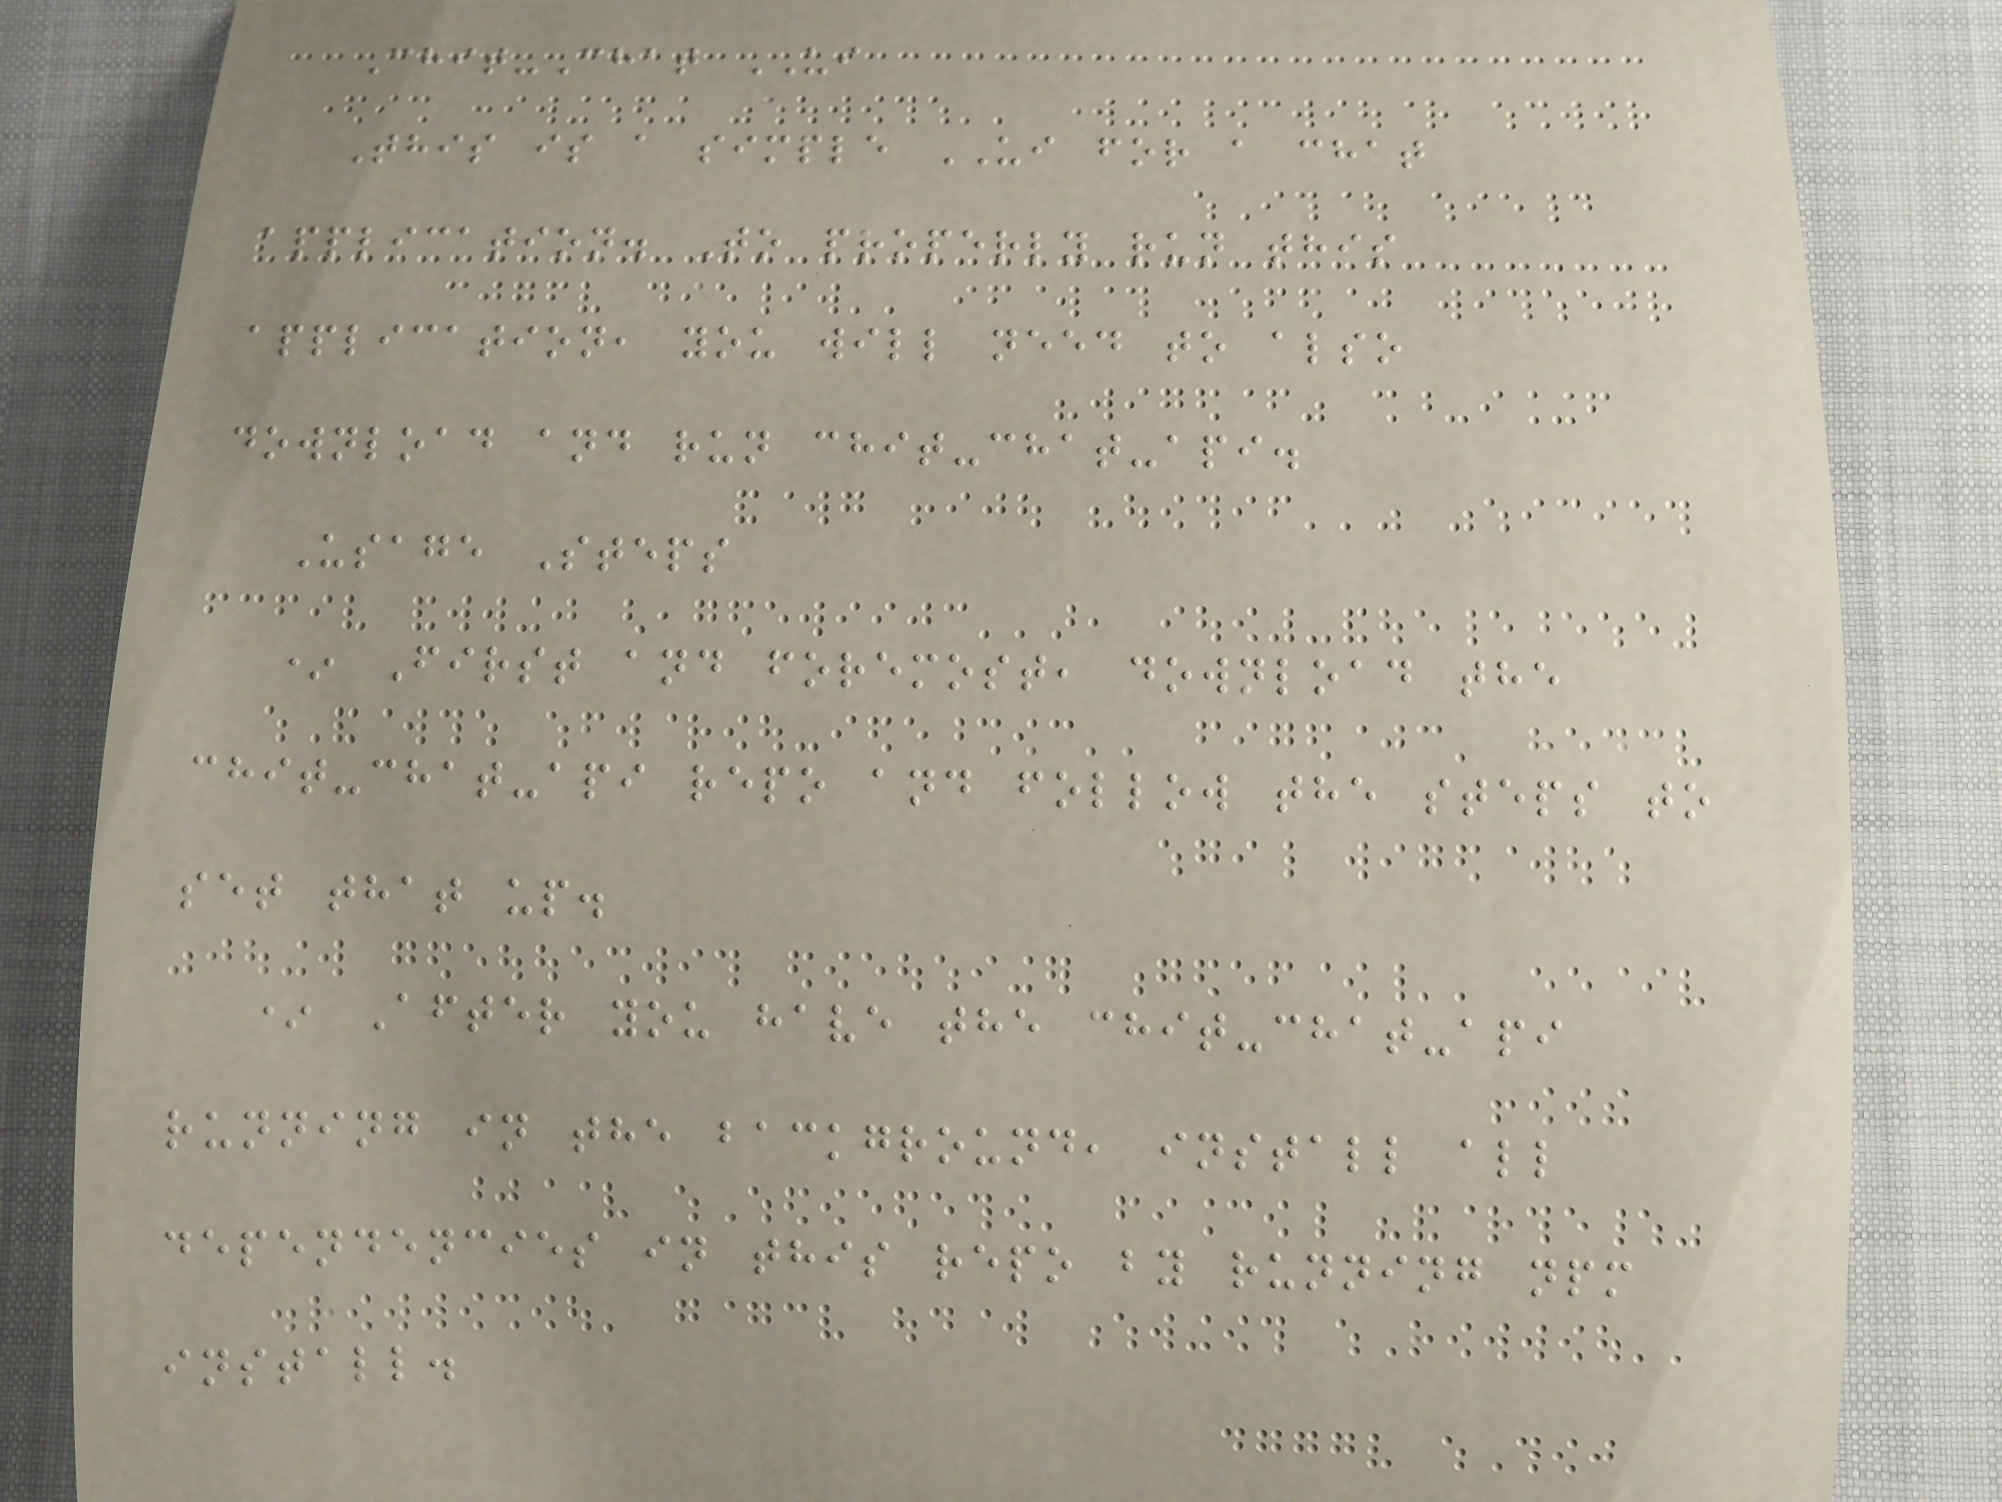Chit-Chat UI
This is a simple UI for a chat
application. To properly run this
application, you will need to also
download and run chit-chat-api.
Usage Steps
* First and foremost, download the
chit-chat-api repo and follow the steps to
set that up.
* After you have the chit-chat-api
running in the background, install all
dependencies in this repo by running npm
install.
